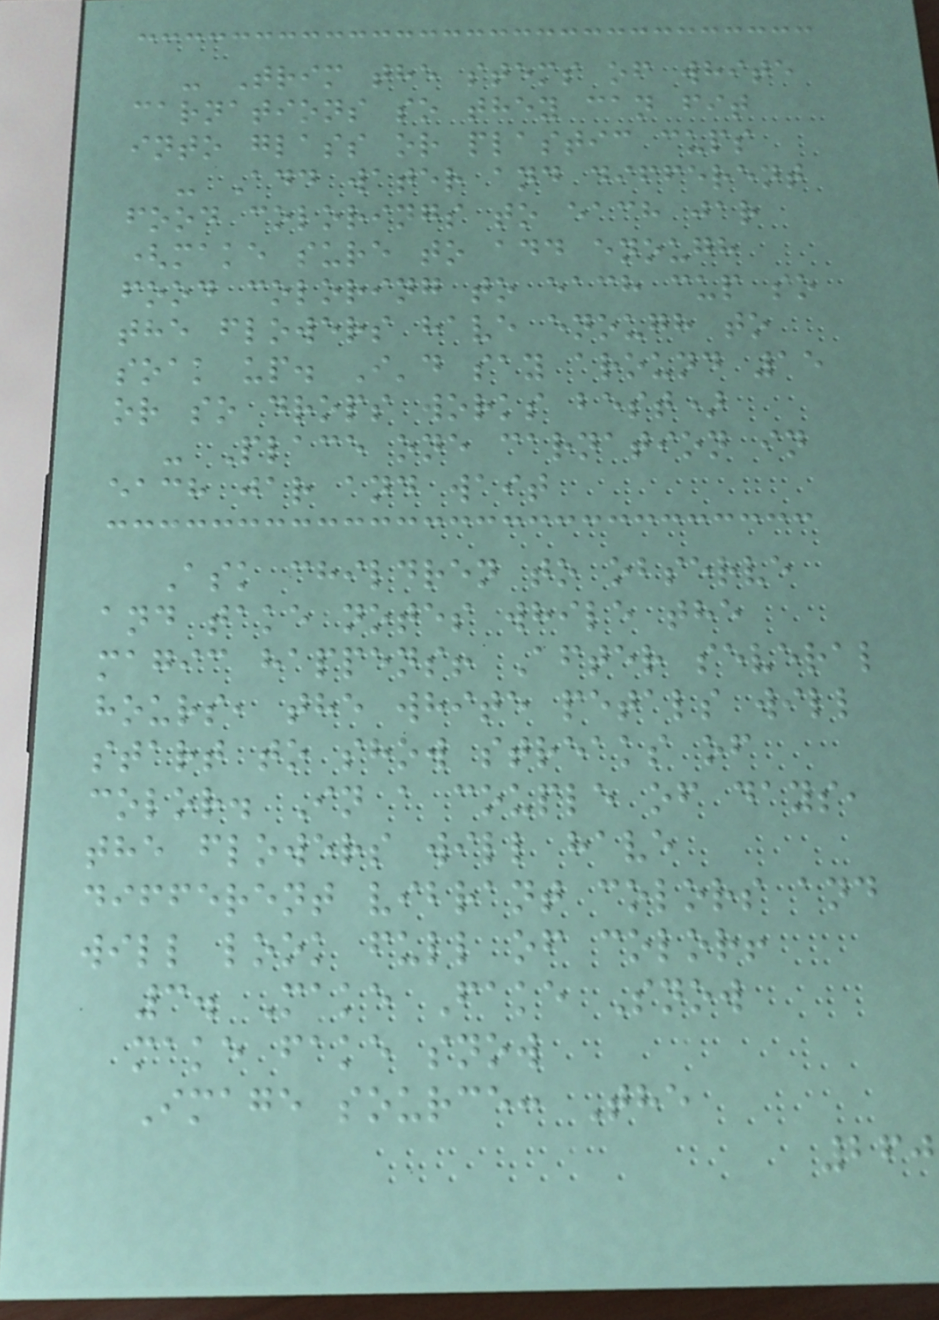- Trim the stems of white
carnations so they can fit
into glass or plastic cups
- Add water and different
food colorings to each jar
(make sure to add enough
food coloring to each cup so
the flowers have enough to
soak up. I'd say around 15
or so drops works best)
- Place one carnation in
each jar and wait
Ask children to observe
and take notes while the
magic happens! After several
hours, the white petals will
start to show streaks of
color. In a couple of days,
the flowers will have
different vibrant colors and
will look full of color!
3. Make Fake Snow
make fake snow
Image source: The
260
